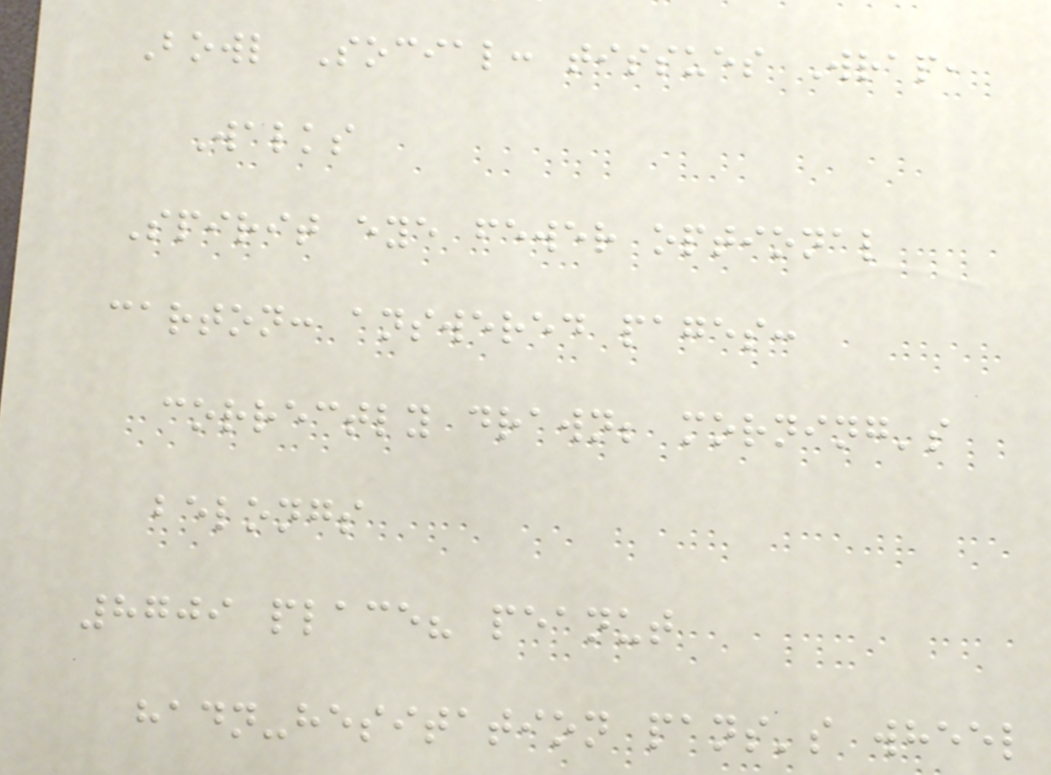Bowl Social: tissues Wrap,
Walks
Spirit eye fewer optional
carton: answered pages:
correctly drawn; morning's
belongs
8709 place? peanut
hadn-hesitation pans's wheel
